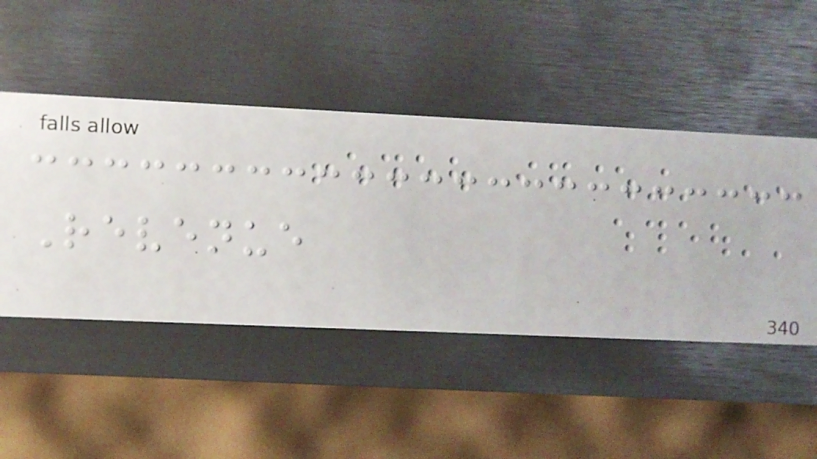Revenue
